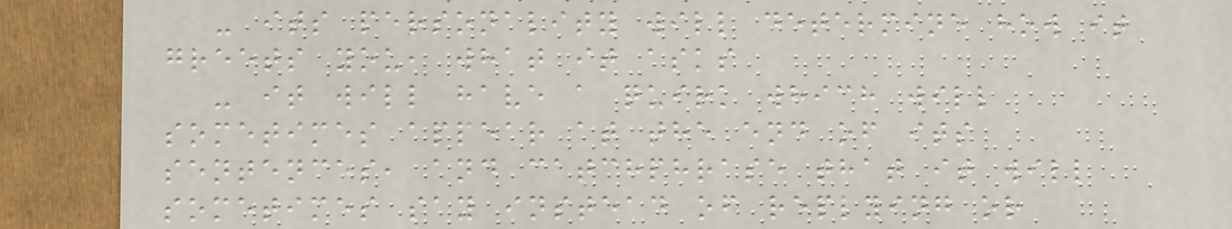- its personality will determine how it
greets you, what it asks
- it will have a quirk which will
sometimes appear at the end of its
sentences, and catchphrase that it will
sometimes say instead of replying or
